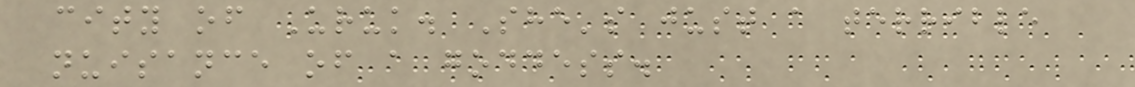city of Uruk. She's just a terrible
nuisance of a goddess.
